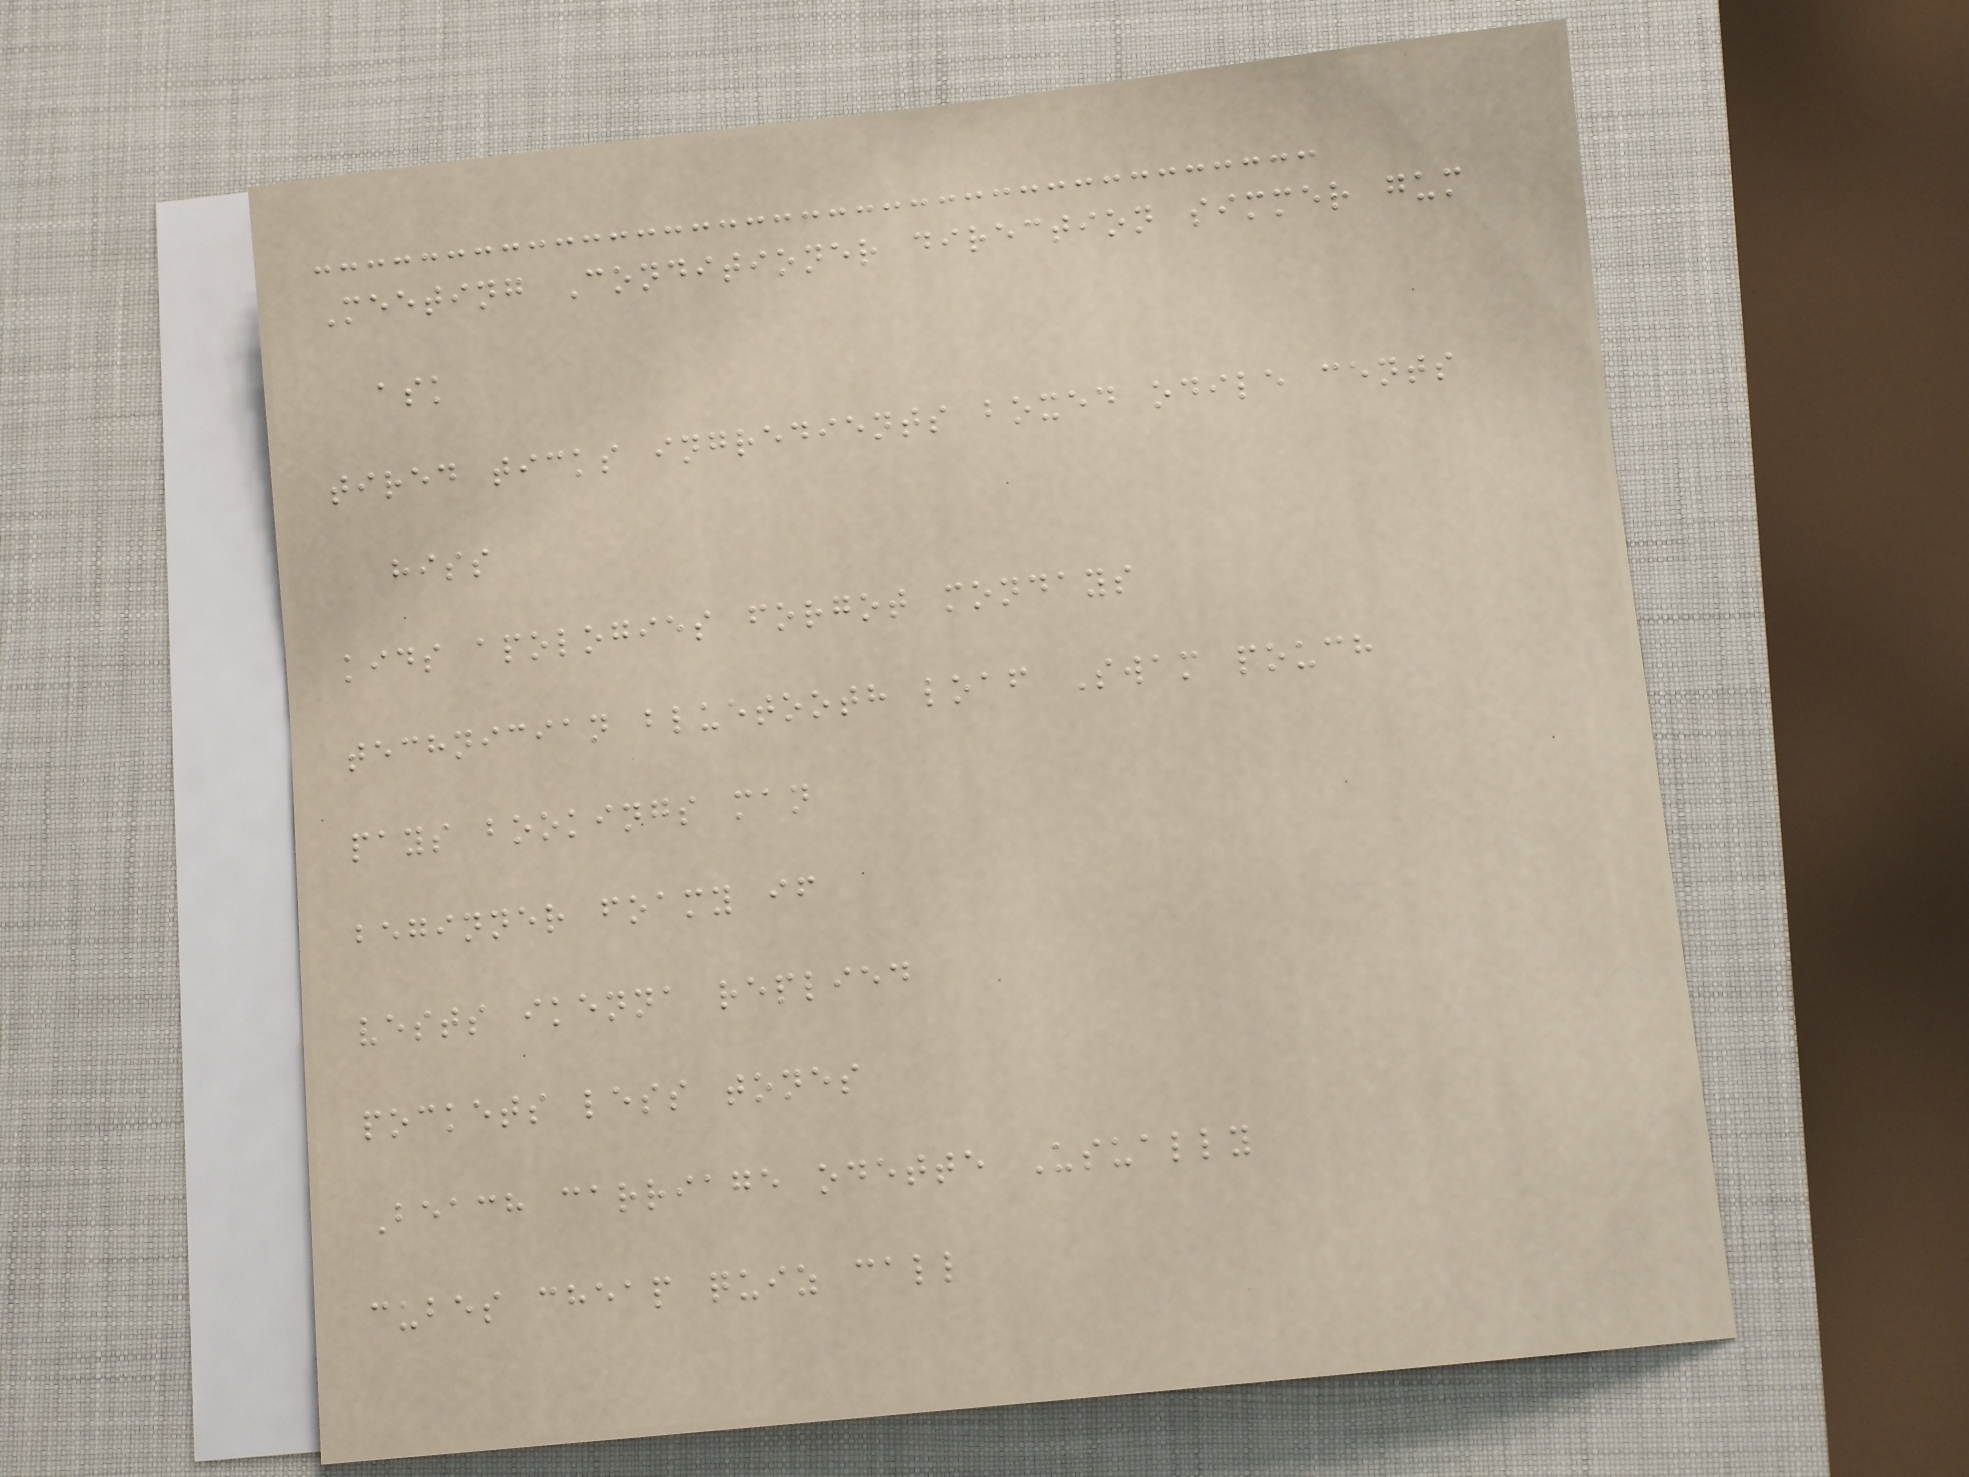Meeting Conditioner direction simmer gum
ask
tired ticks ingredients boxed odile cents
hiss
kids apologies forgot mondays
technician bluetooth loaf Swam pouch
pays bookings man
beginner foamy if
vests ikenna replied
pockets less tones
Beach carriage odette Usually
cubes cheap quiz call
